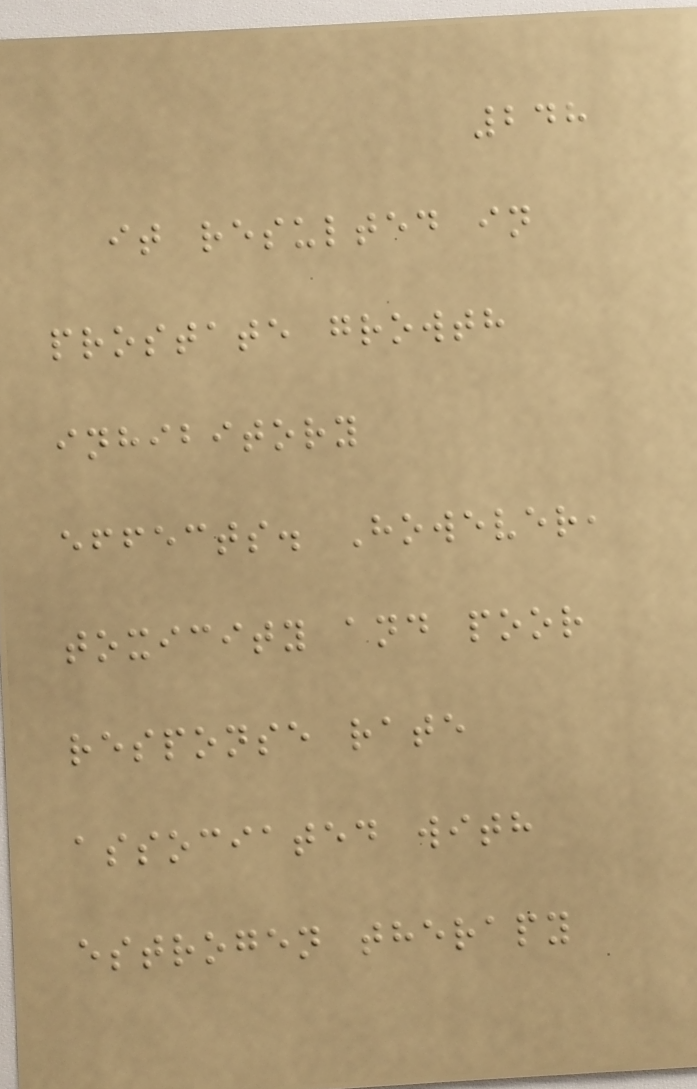248
it resulted in
prostate growth
inhibitory
effects. However,
toxicity and poor
response rate
associated with
estrogen therapy
